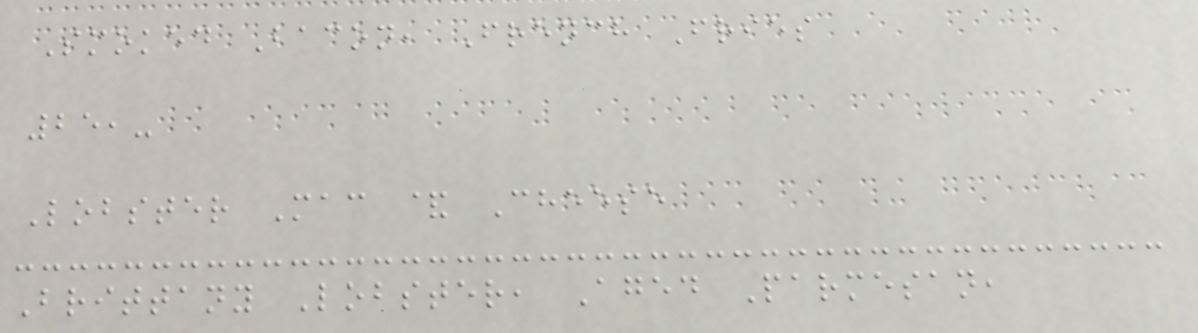Smoked Bacon, French Fries
25,-
Lobster Mac & Cheese
Brittany Lobster, Aged Parmesan,
